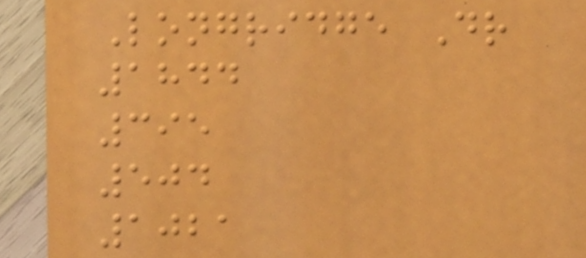Longridge Dr
1844
395
504
1021
